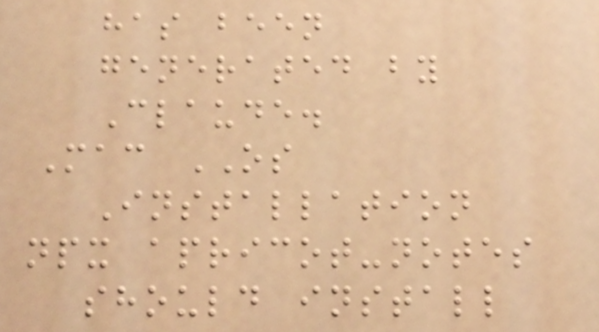has been
generated by
Claude.
Mac OS
Installation
npx apricot-notes
should install
